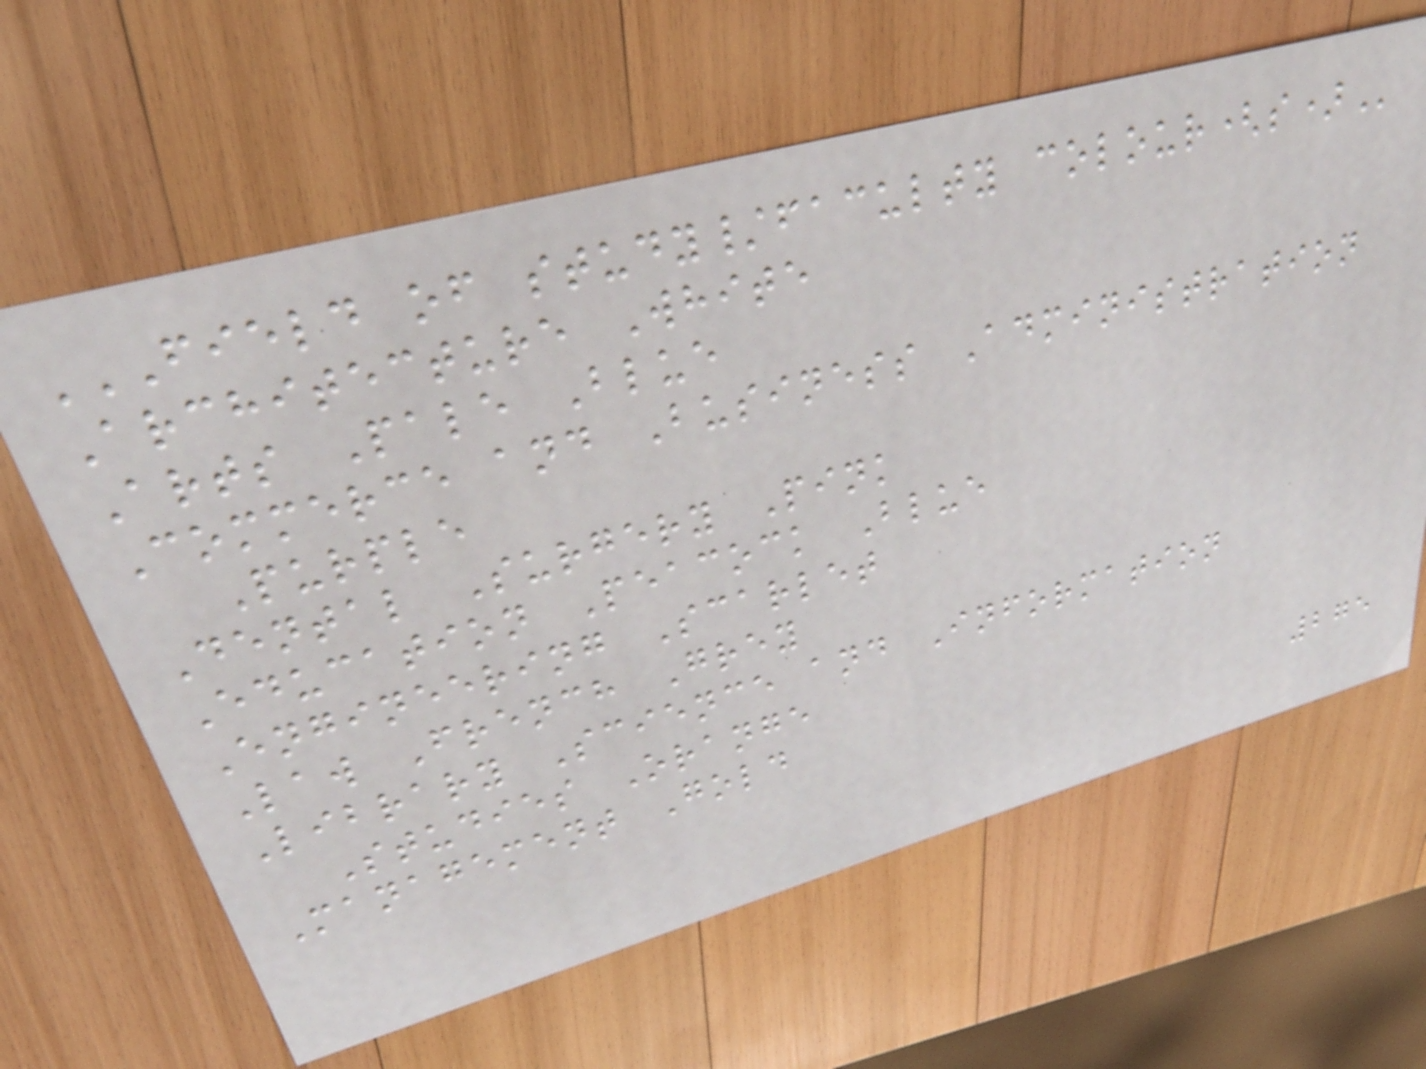FIELD OF STUDY/FACULTY COLOUR(S)
Architecture White
Arts Pale Blue
Commerce and Business Administration
Purple
Dental Surgery Pink
Education Peacock Blue
Engineering Scarlet
Law French Grey
Library Science and Information
Studies Orange
Management Gold
275
